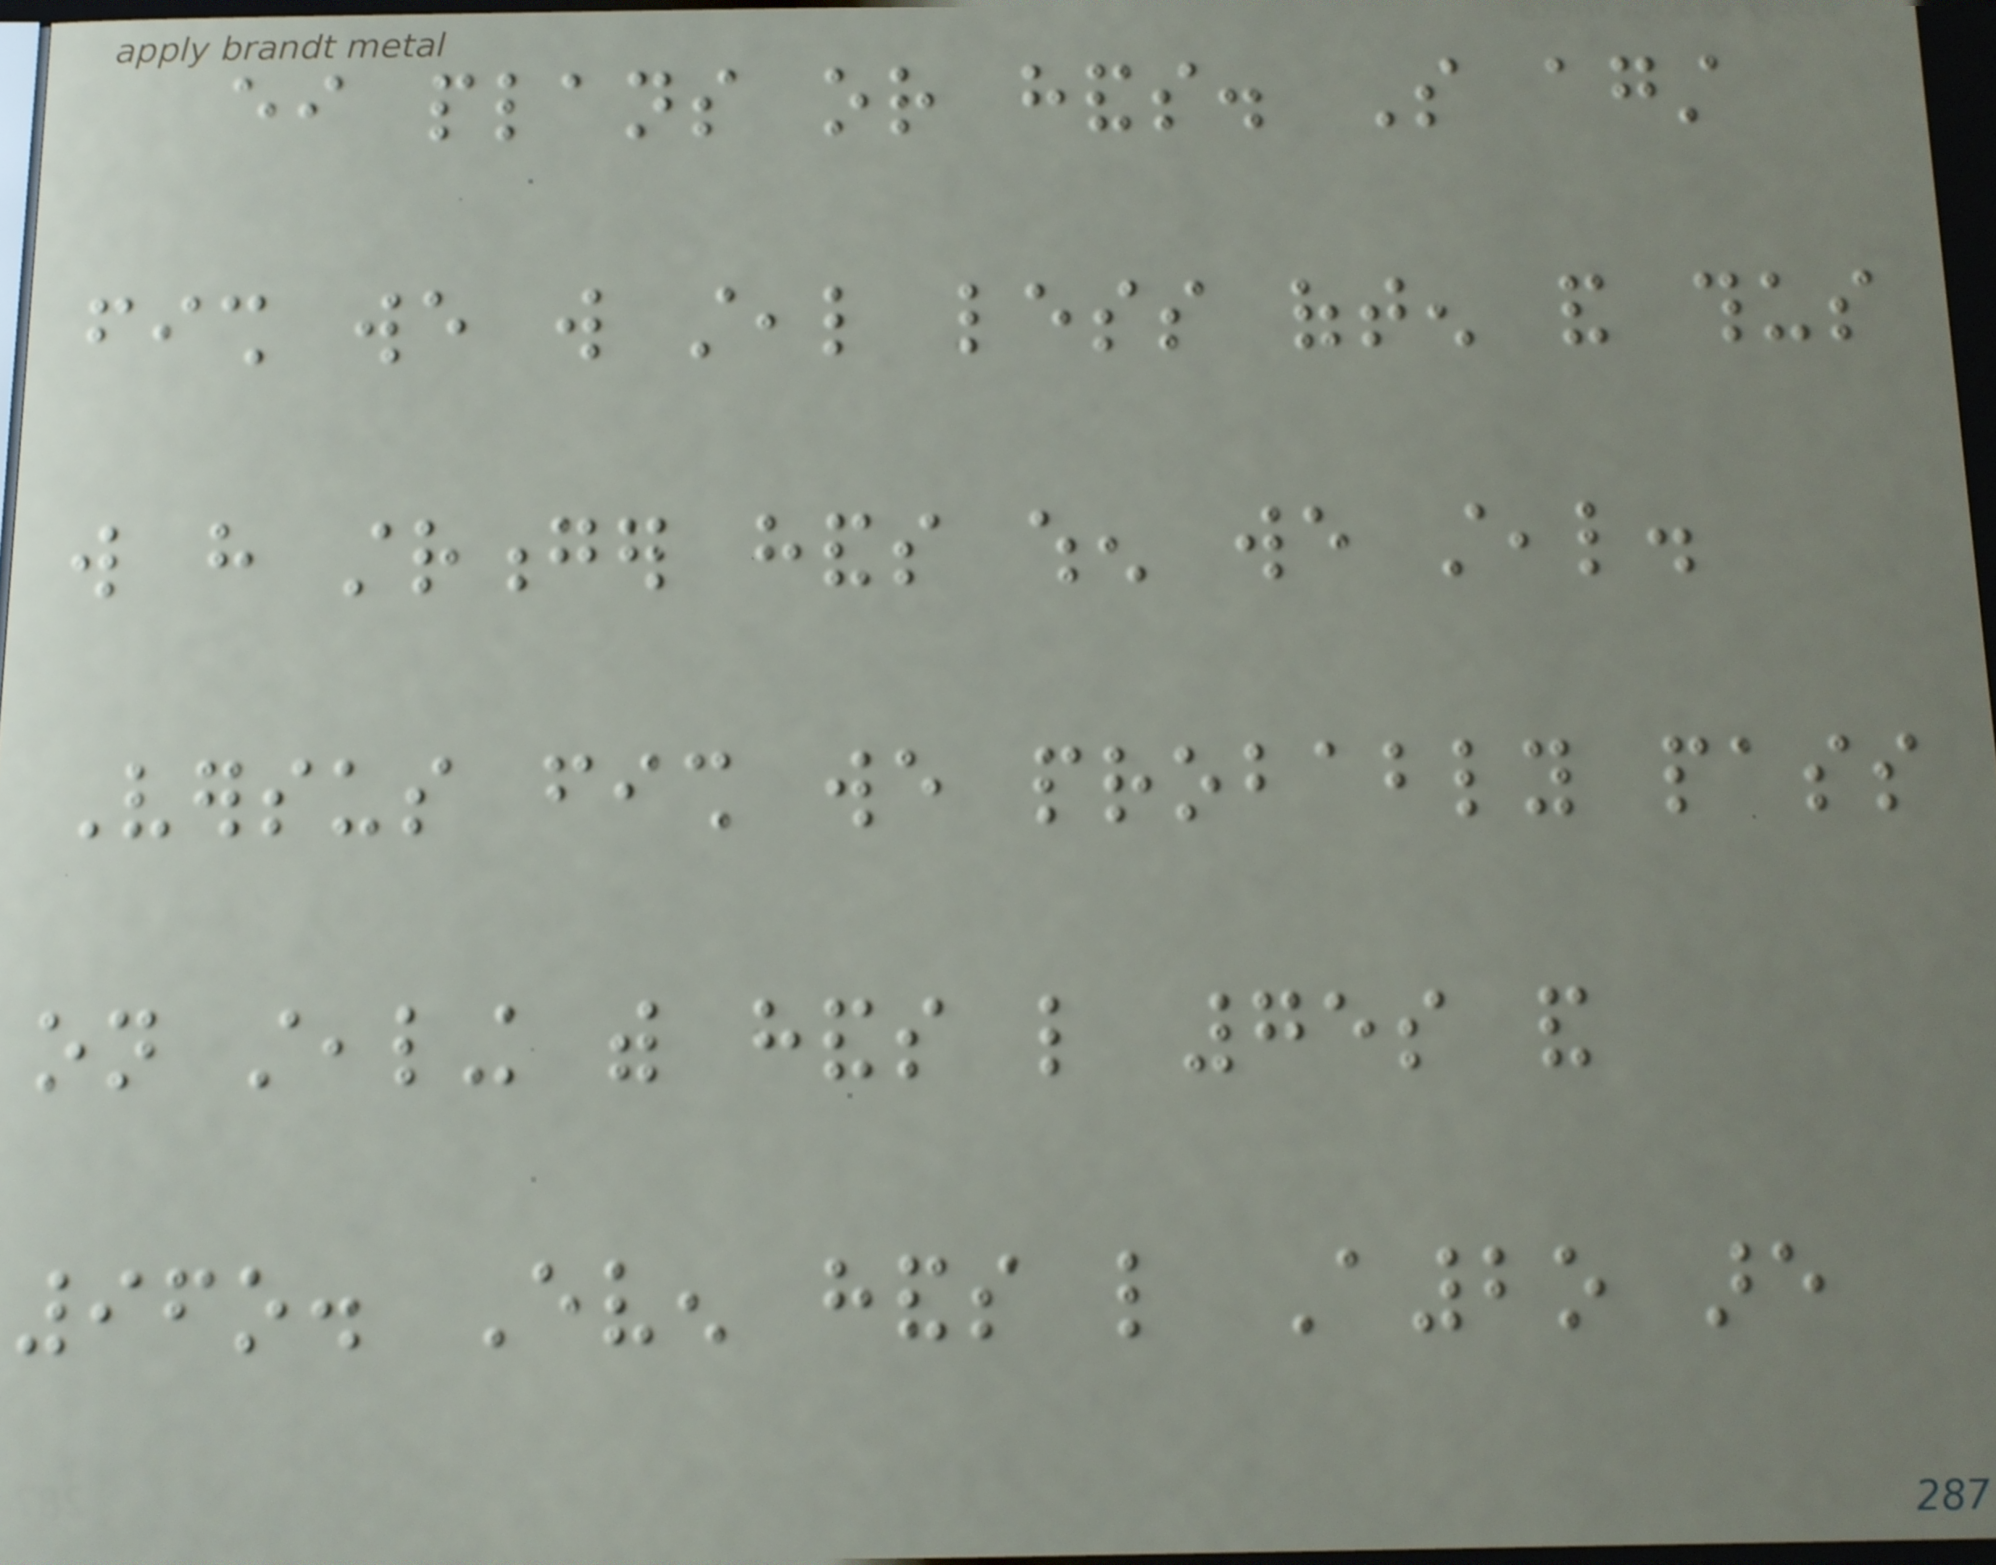either plans or hands. So against
fish we will steal less often and thus
will have stronger hands when we steal.
Versus fish we probably pass
on stealing with hands like 75s and
96o. Even hands like A2o are
